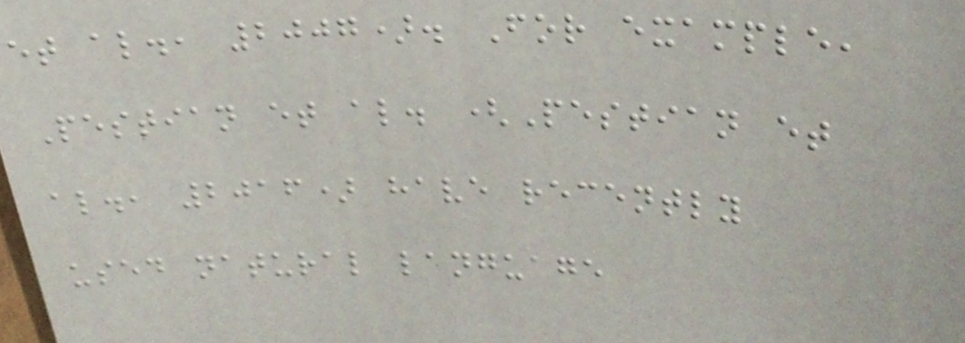et al., 2007). For example,
Pestian et al. (Pestian et
al., 2016) have recently
used natural language
